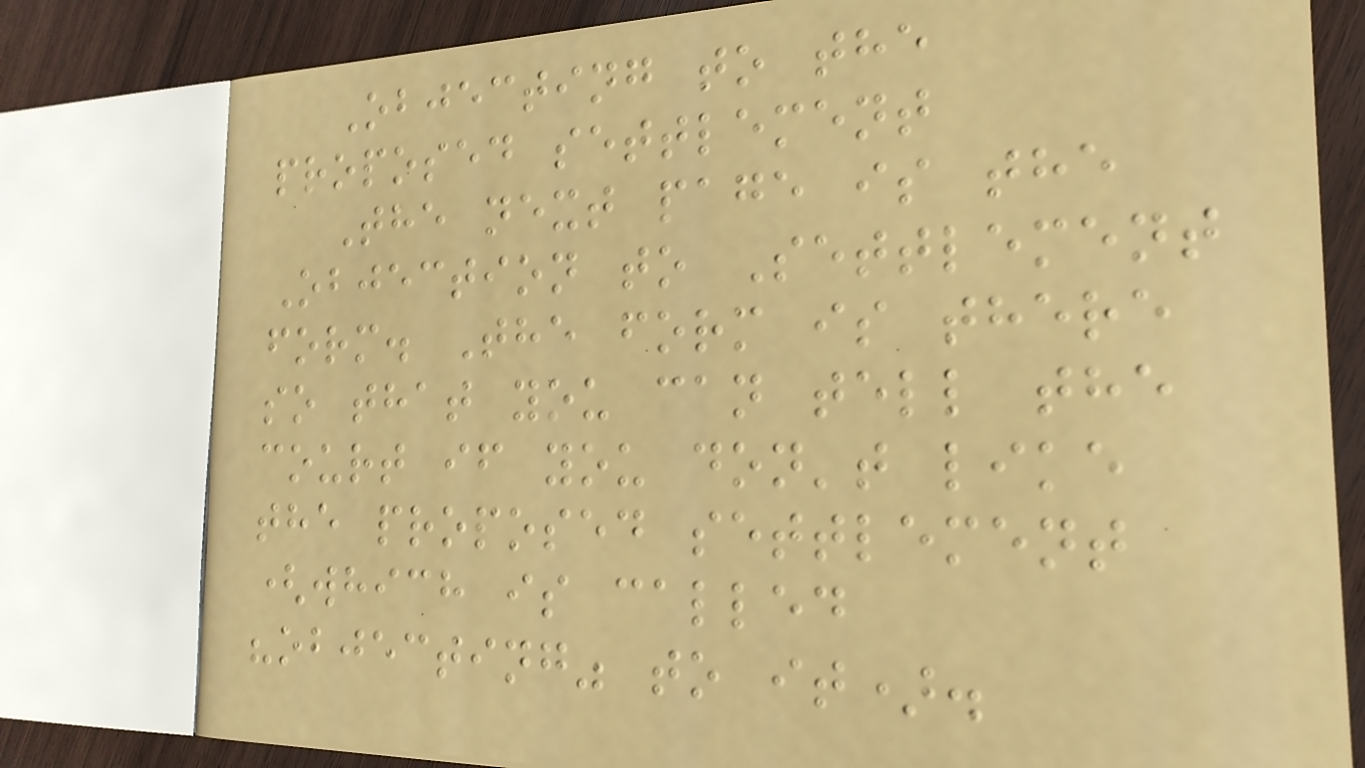Objecting to the
proposed settlement
The next page is the
Objection to Settlement
form. The form is there
so that you can tell the
court if you don't like
the proposed settlement
(which is called
"objecting" to it).
